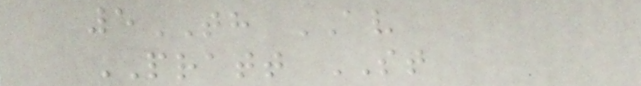5TH AV
PRATT ST
